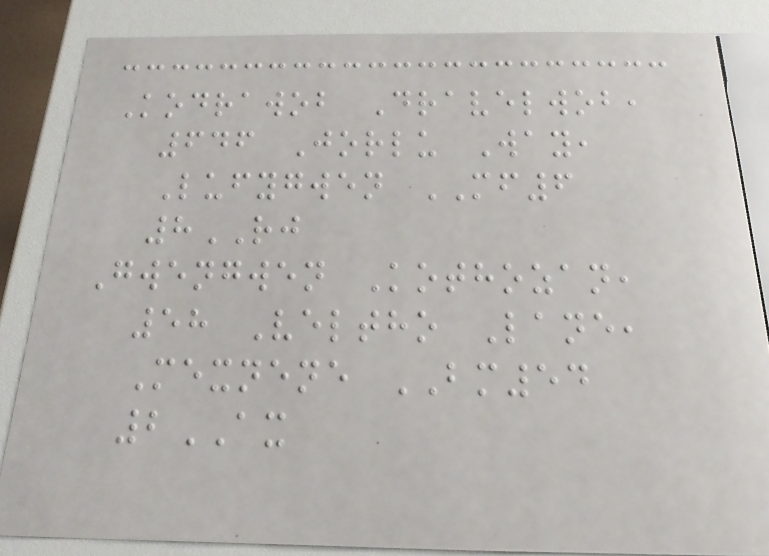Kodrawob Dravelwob,
646 Jorlu Way,
Lufygwen MF6
8RJ
Gwengwen Kothozan,
58 Veltho Lane,
Mexnene BM54
2AX
